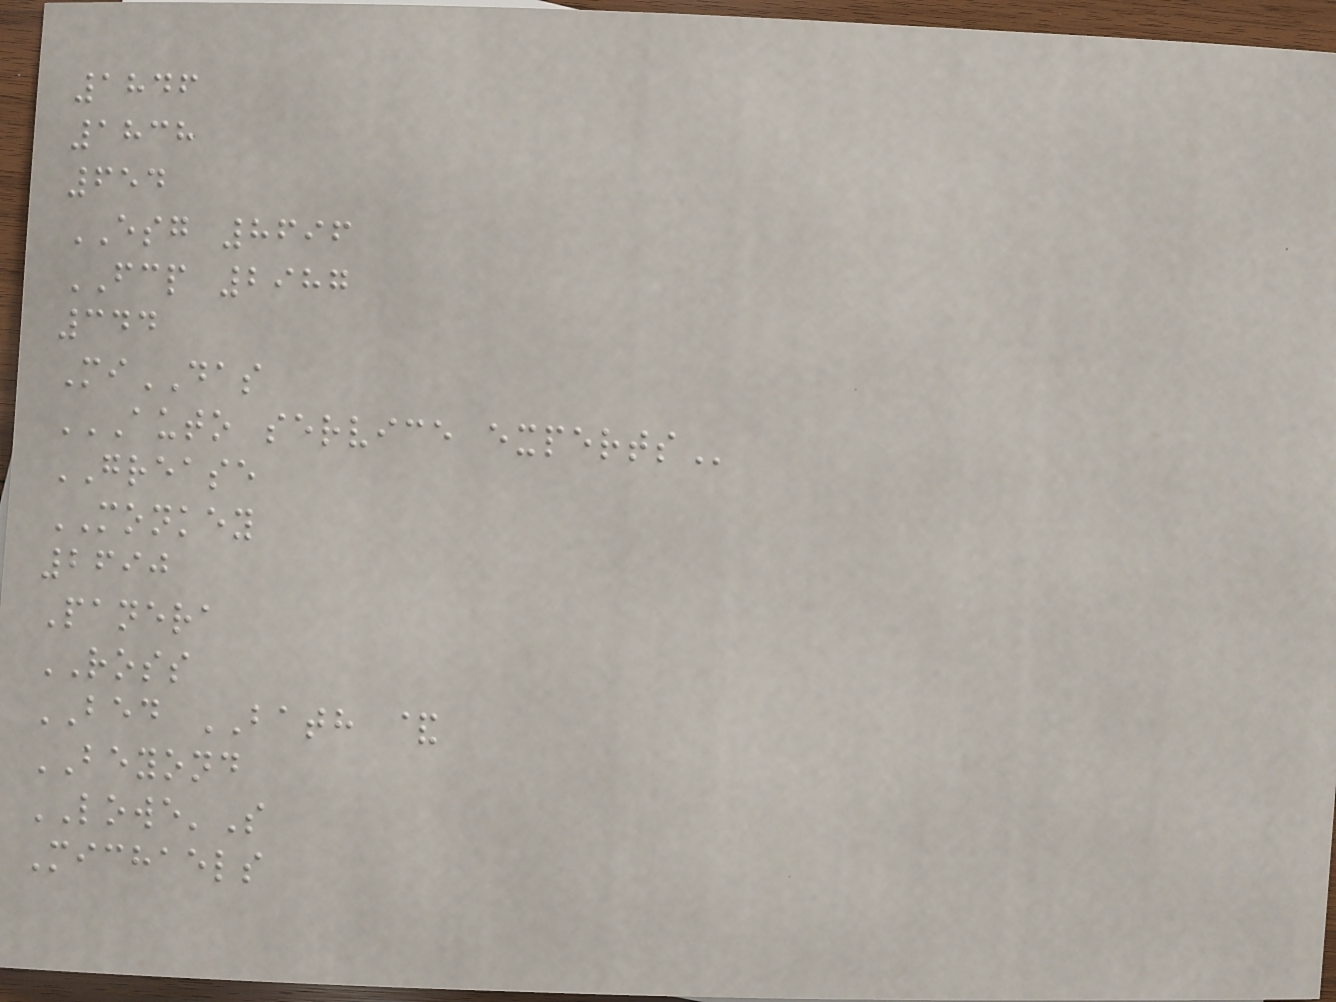1846
1838
654
ESG 8696
FCP 2987
344
MiDAS
AUTO SERVICE EXPERTS
GREASE
MONKEY
2690
Panera
ROSS
BED BATH &
BEYOND
LOWE'S
Michaels
